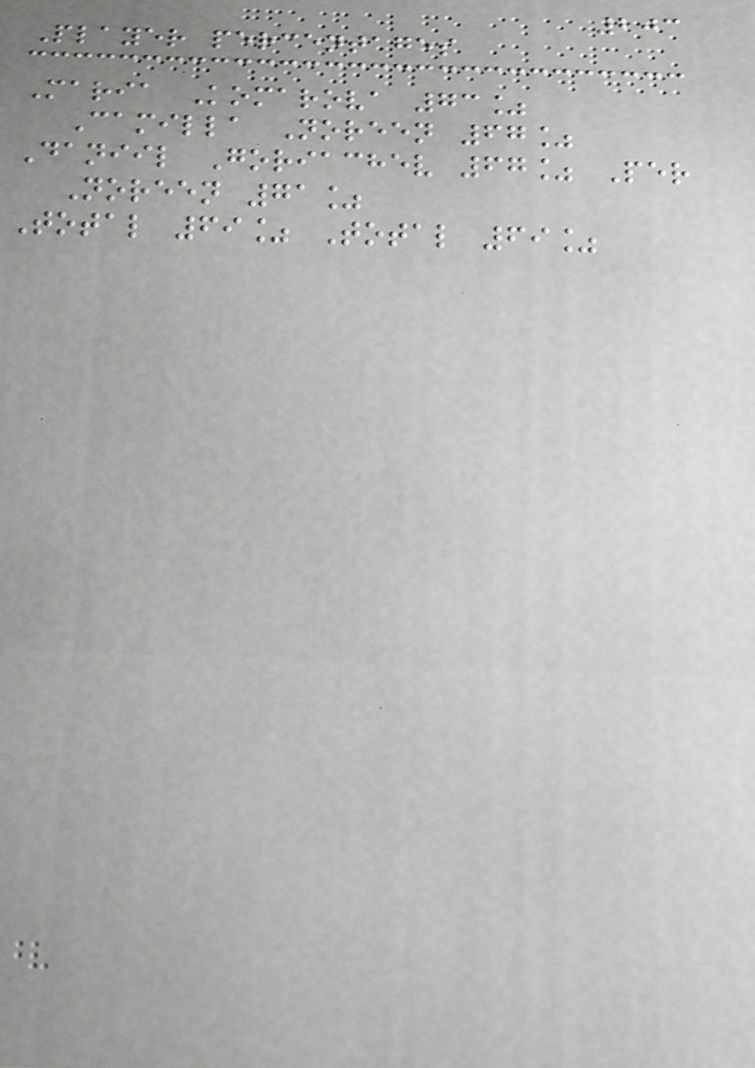203
Player percentages
Maria Komarova 73%
Camilla Noreen 67%
Daniil Goriachev 67% Per
Noreen 71%
Total 69% Total 69%
